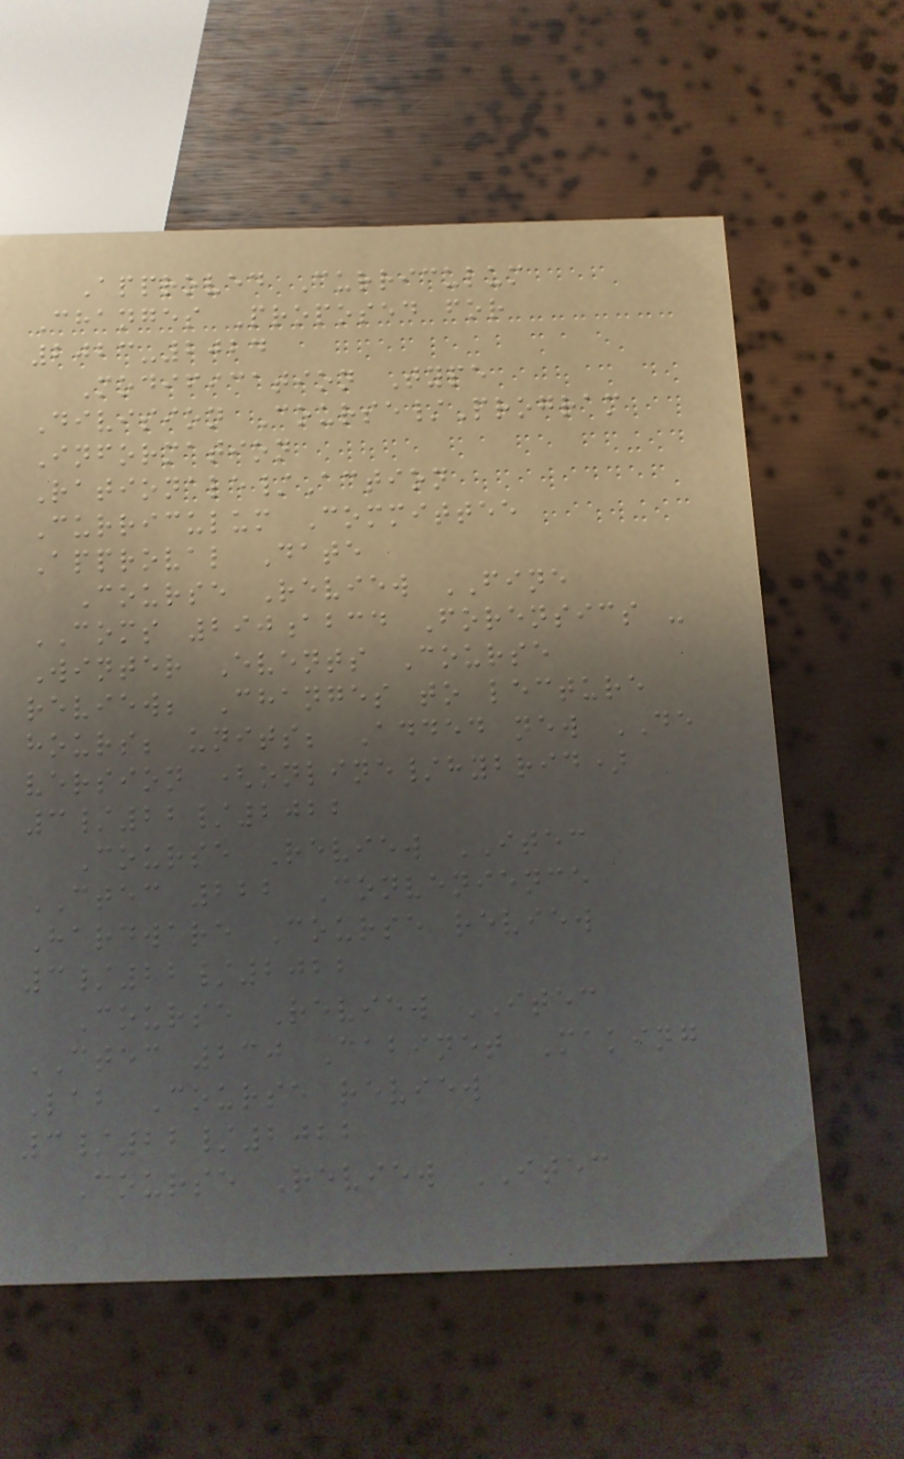Approved Curriculum
Changes Proposed for
2023-2024
Modification Type
Division Course/Program
Information
Rationale/Action
Curriculum Committee
Approval Date
Course Review FINE
COMS 290abcd Forensics -
Winter Events Course
review; Changes to lecture
hours; units; Added new DE
version (online/hybrid)
3/22/2022
Course Review ITEC
CTEC 222 Convenience
Hardware Course review
3/22/2022
Course Review ITEC
CTEC 230 Cabinet Making
Lab Course review
3/22/2022
Course Review ITEC
